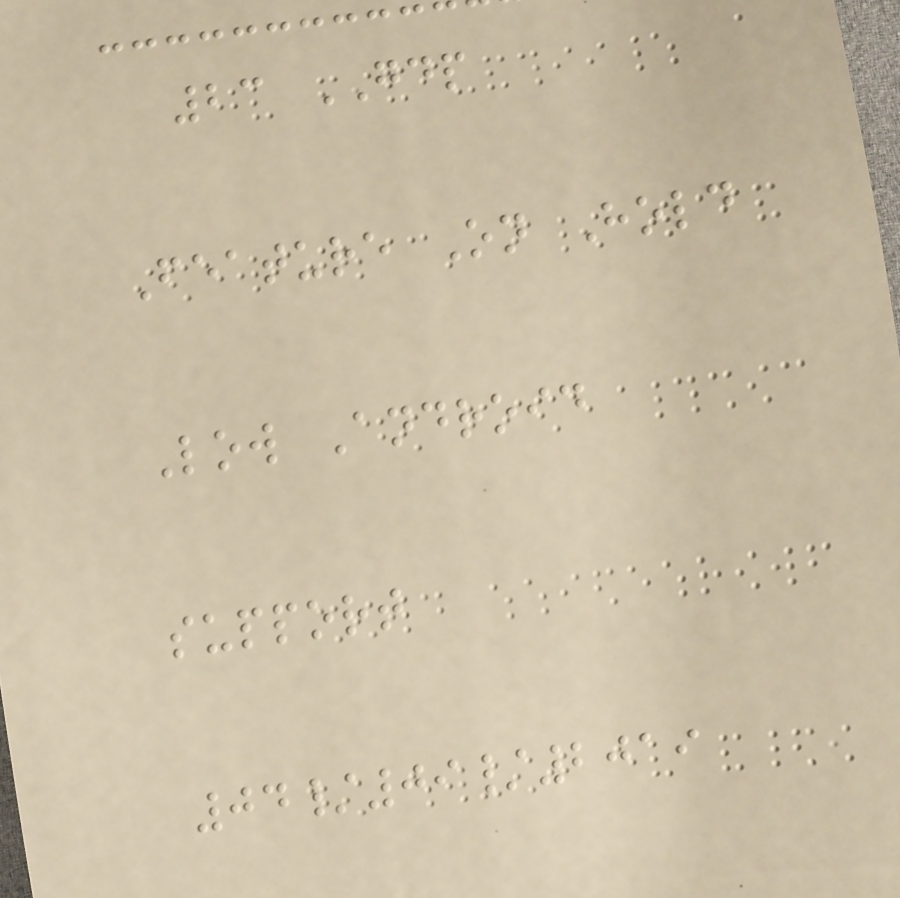23 GDP
Feature On Hold
Low Android
support
04/09/2019
